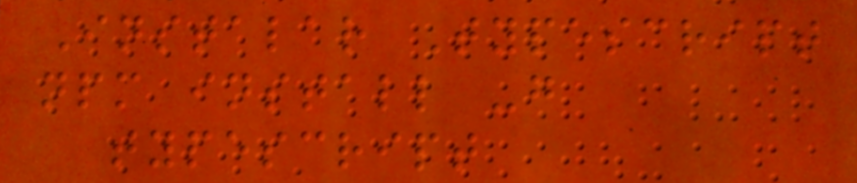Instalar Typescript
npm install -g
typescript
